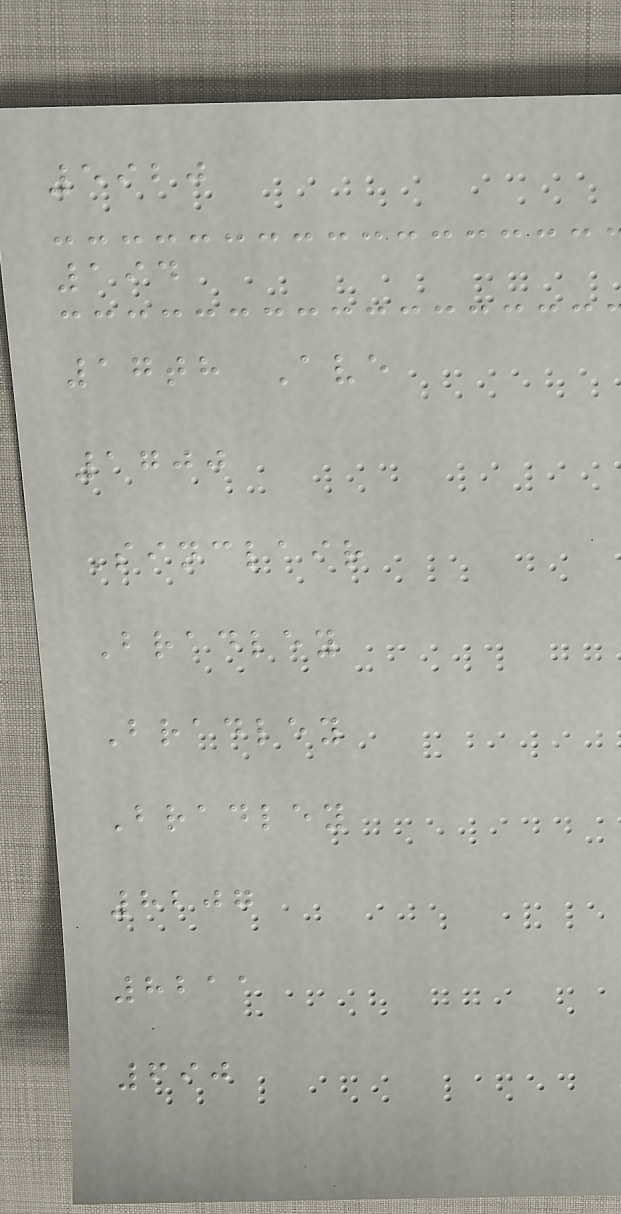5920
194
17th Ave
1700
Sinclair
Bradley
Bradley
Bradley
8207
8211
690
